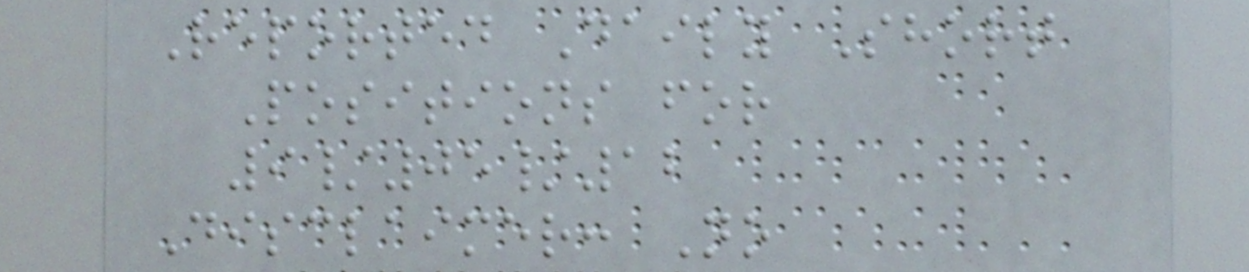Reported Daily Short
Positions for
9/05/12
Disclaimer: No
